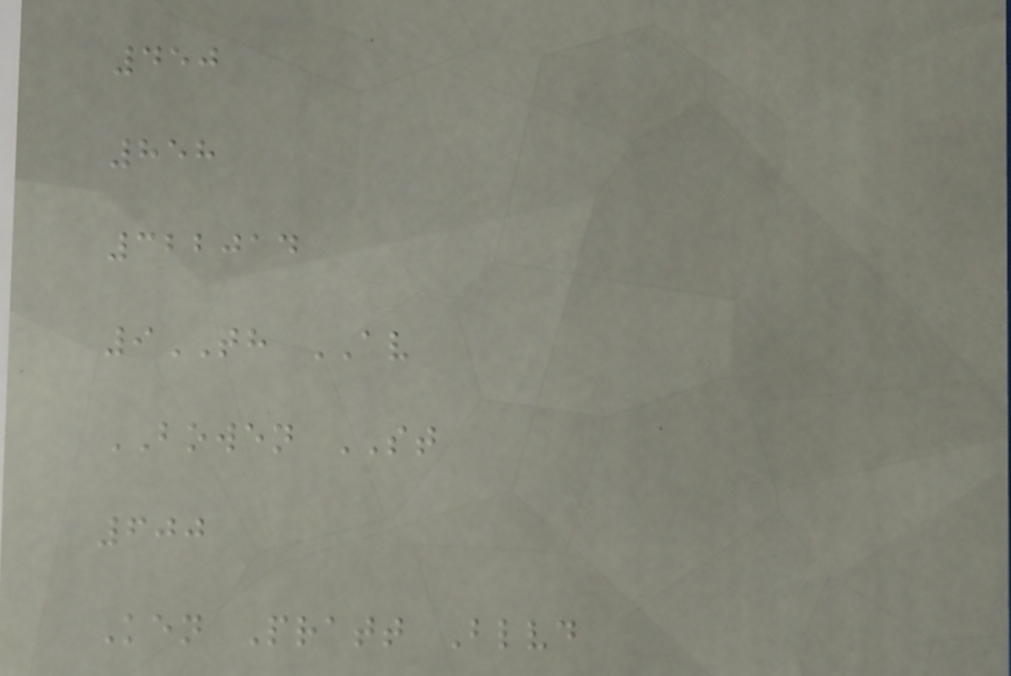450
858
322014
9TH AV
BOWEN ST
600
Ken Pratt Blvd
